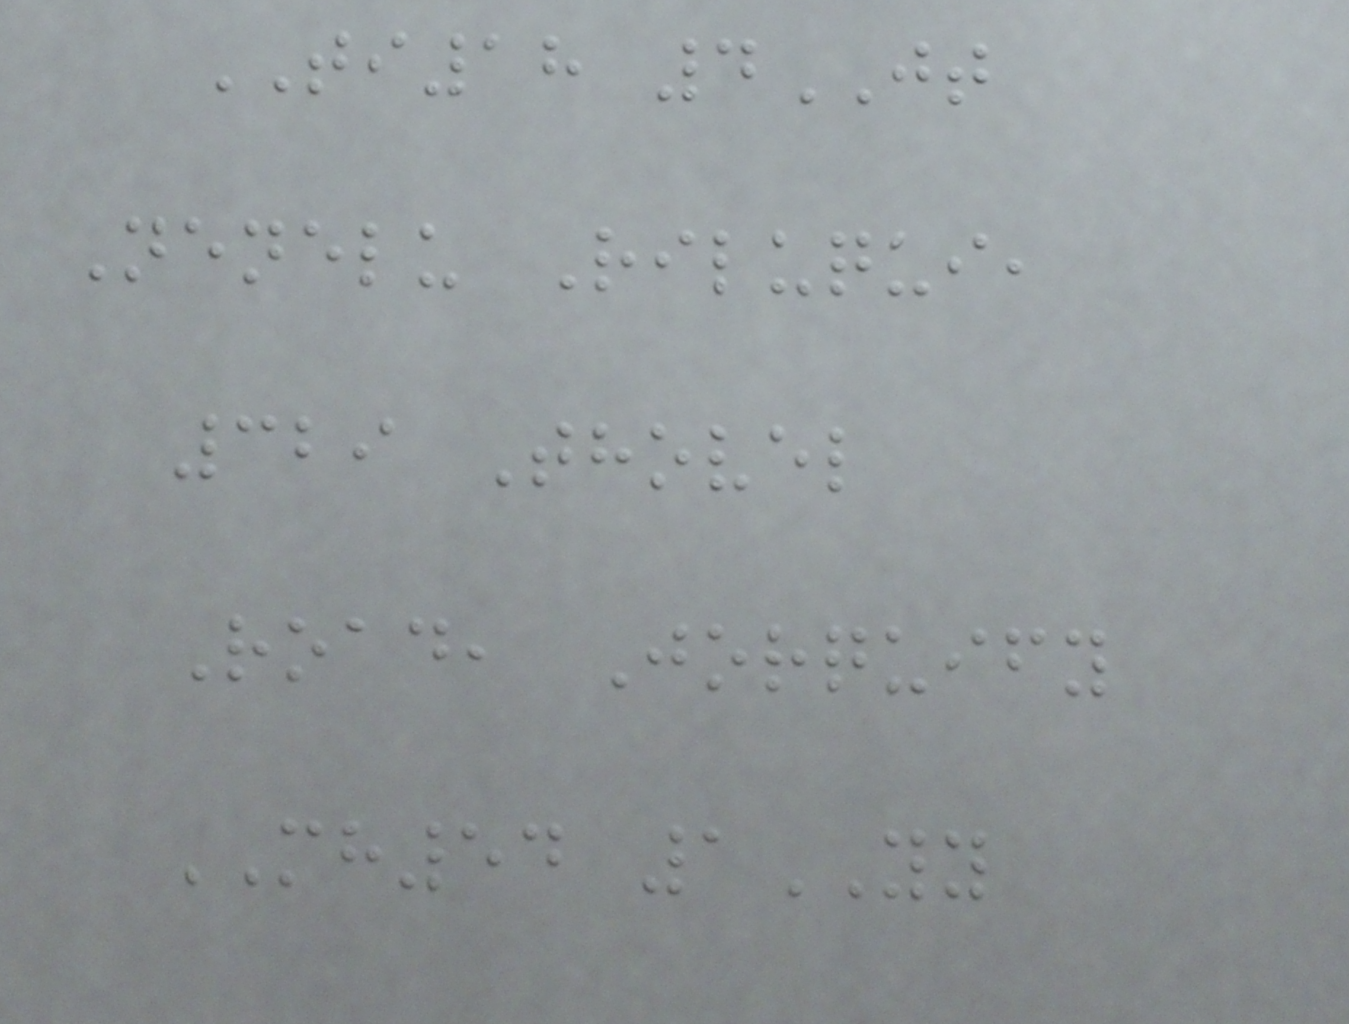TI18 4JT
Nenelu Riluqui,
329 Thovel
Road, Jorquify
MH54 1YY
